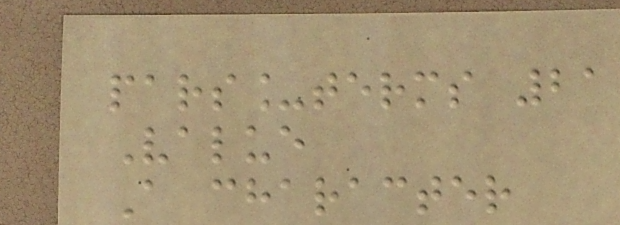pars_terms 21
Value
A character
